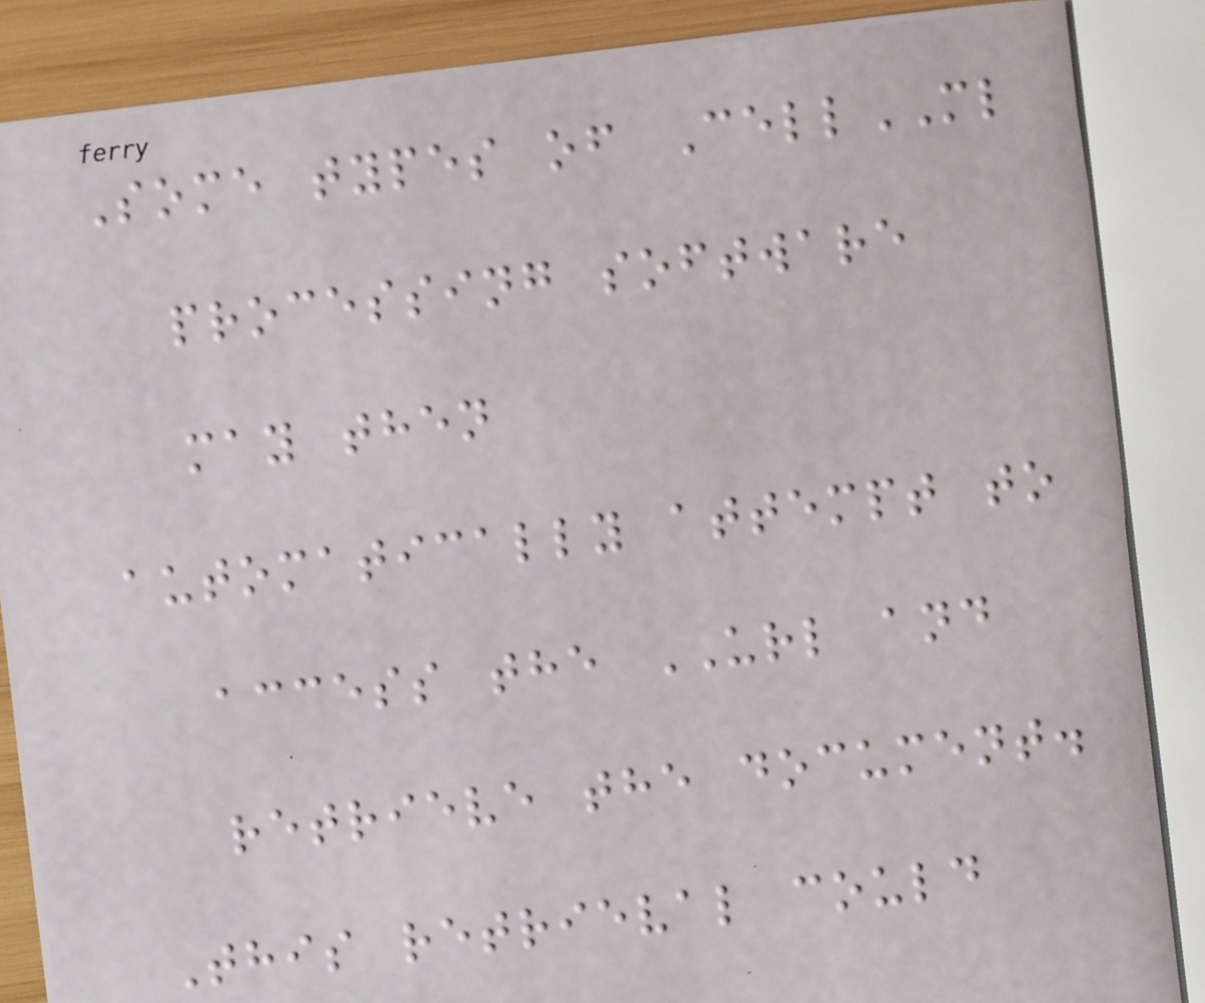Some types of CellML
processing software
may then
automatically attempt to
access the URL and
retrieve the document.
This retrieval could
